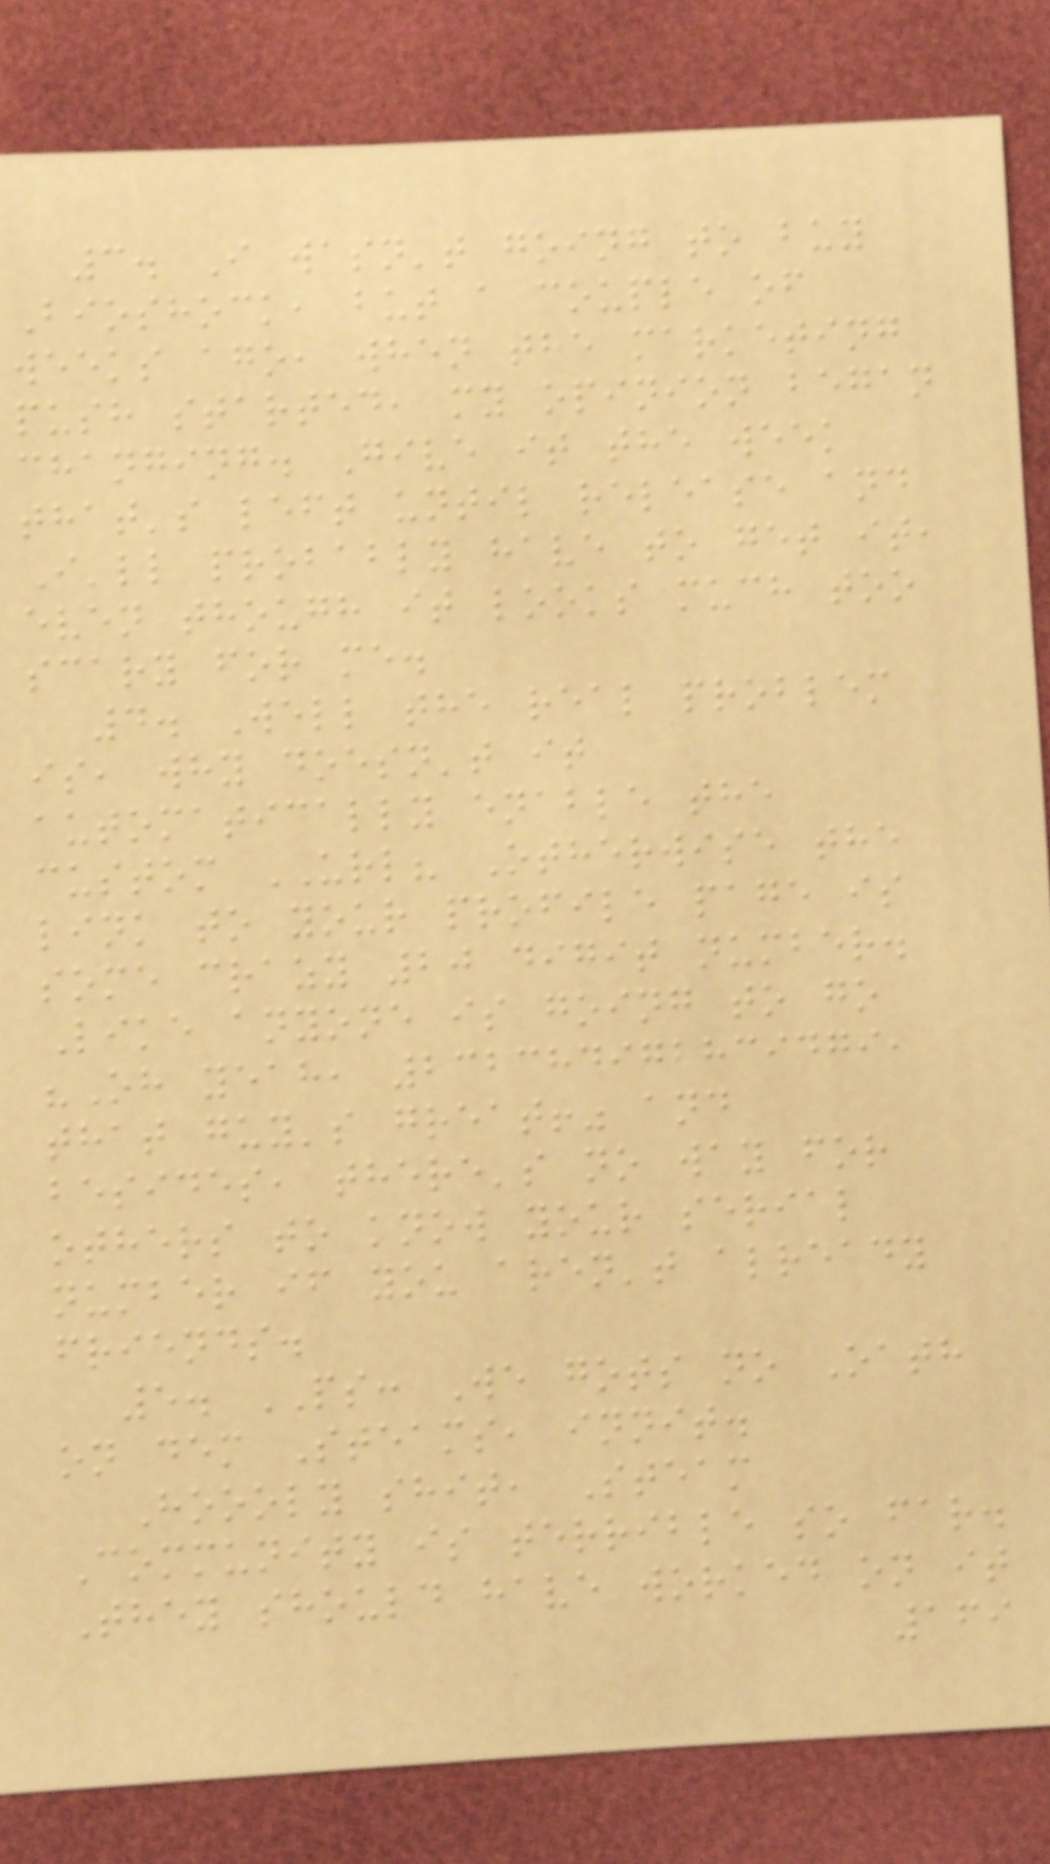3. I wasn't going to buy
Bioshock, but a couple of
weeks ago, when the marketing
push started, my opinion began
changing. Give it the week
that's left until release and
I'll probably have to get it,
even though it looks much too
scary for me.
4. Well the real problem
is, why doesn't it
automatically enable the
custom URL? Otherwise the
link to your profile page is
some crazy 20 digit number.
Like anyone is going to go
"Oh yeah, 232384972839479,
that guy's great!" and
besides, there's no way for
others to know your serial
number if you aren't already
friends.
5. PS: We gots no Oath
on dem Steams, innit.
Hoooly shit, Steam
Community is terrible so far.
They should have worked on it
169
